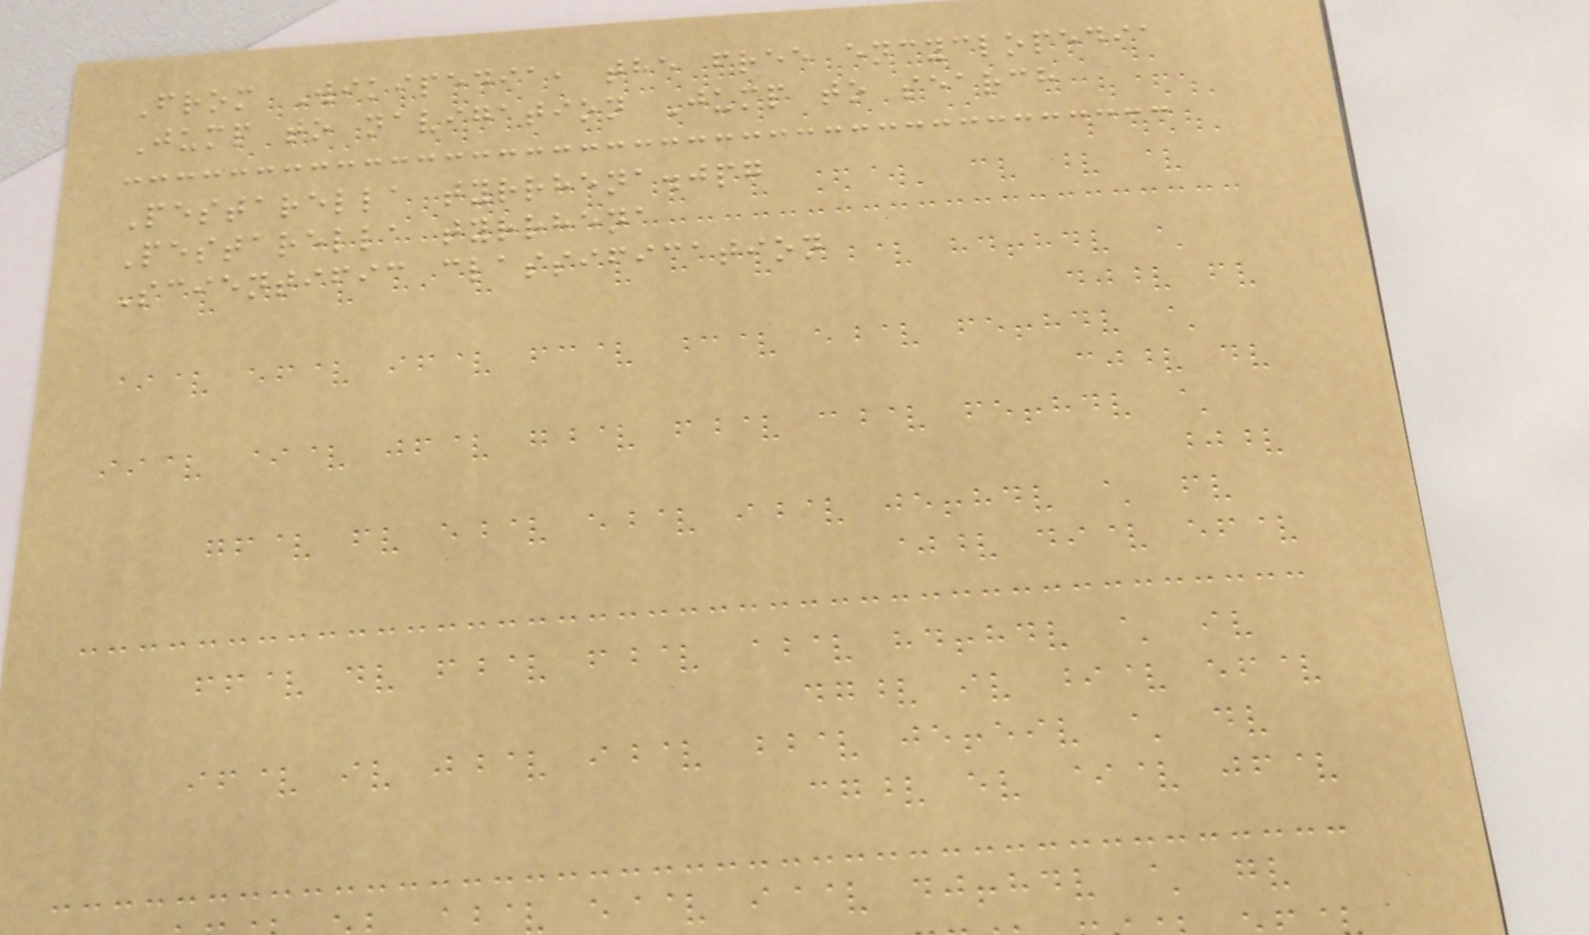From Wikipedia, the free encyclopedia
Jump to navigation Jump to search
Pestarella tyrrhena.jpg
Pestarella tyrrhena
Scientific classification
